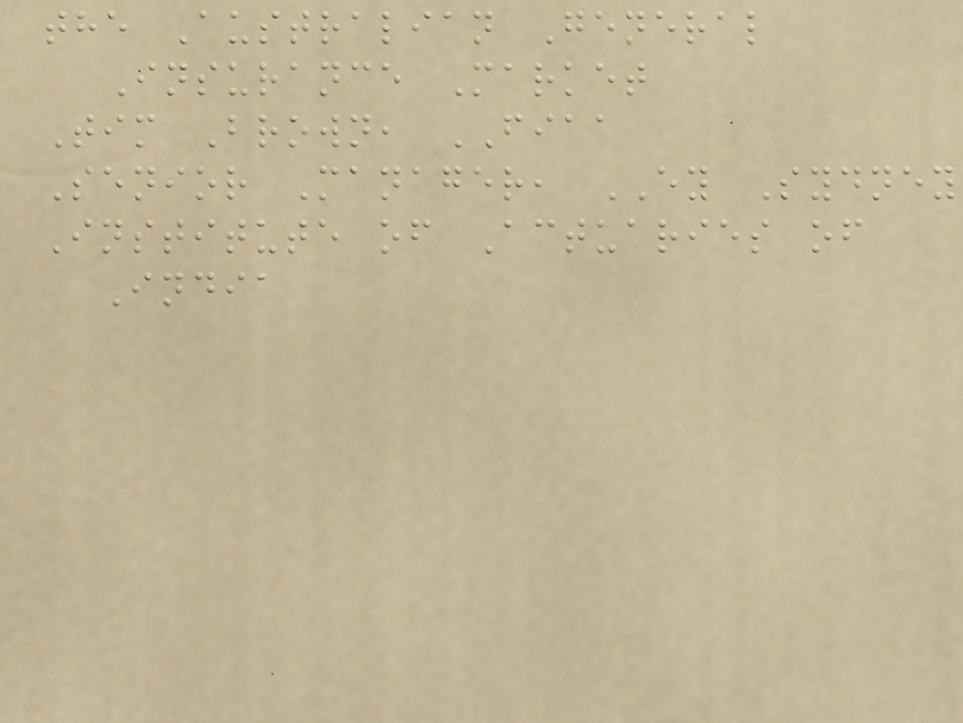the Australian General
Insurance Market
Tim Brown, FIAA
Senior Manager, EY Sydney
Institute of Actuaries of
India
